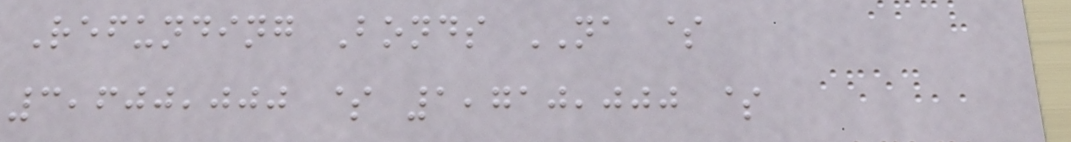Refunding Bonds NA $
3,600,000 $ 1,710,000 $
